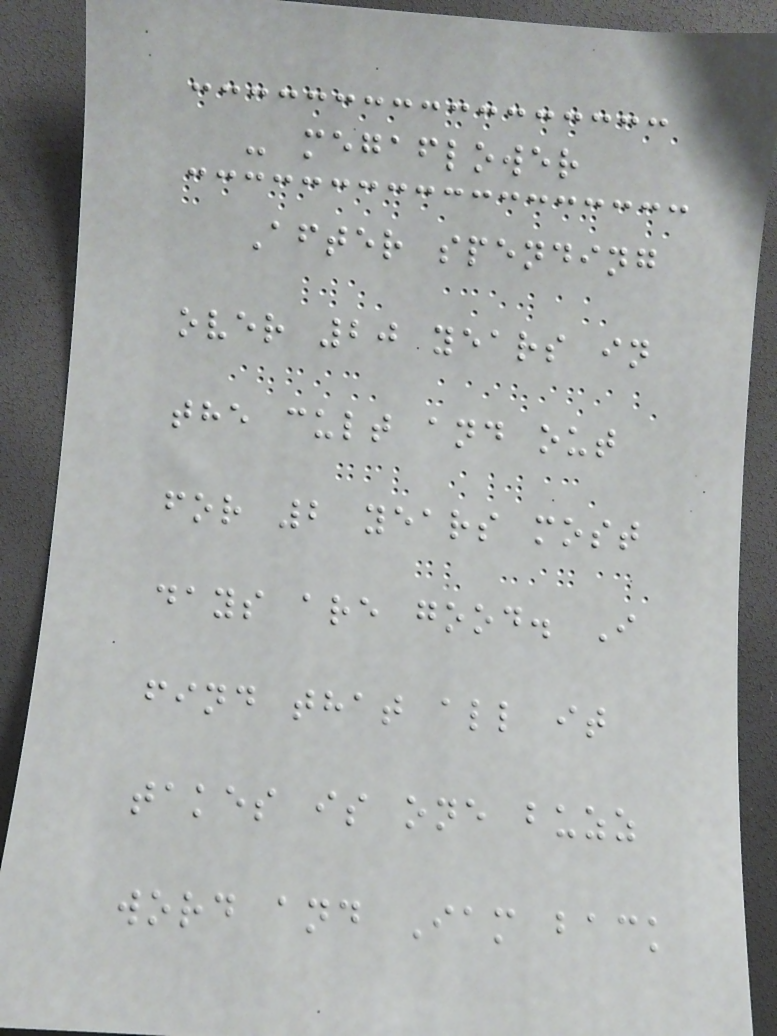- megaflower
After spending
over 20 years in
the cult and out
for 2 years most
days are good. I
find that all it
takes is one buzz
word and Iam back
